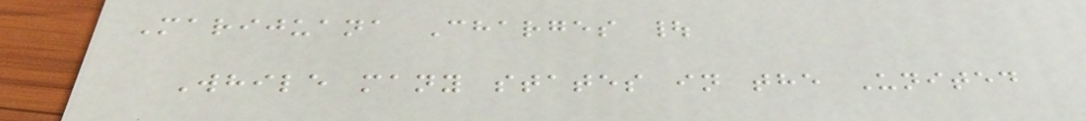Marijuana Charges |
While many states in the United
